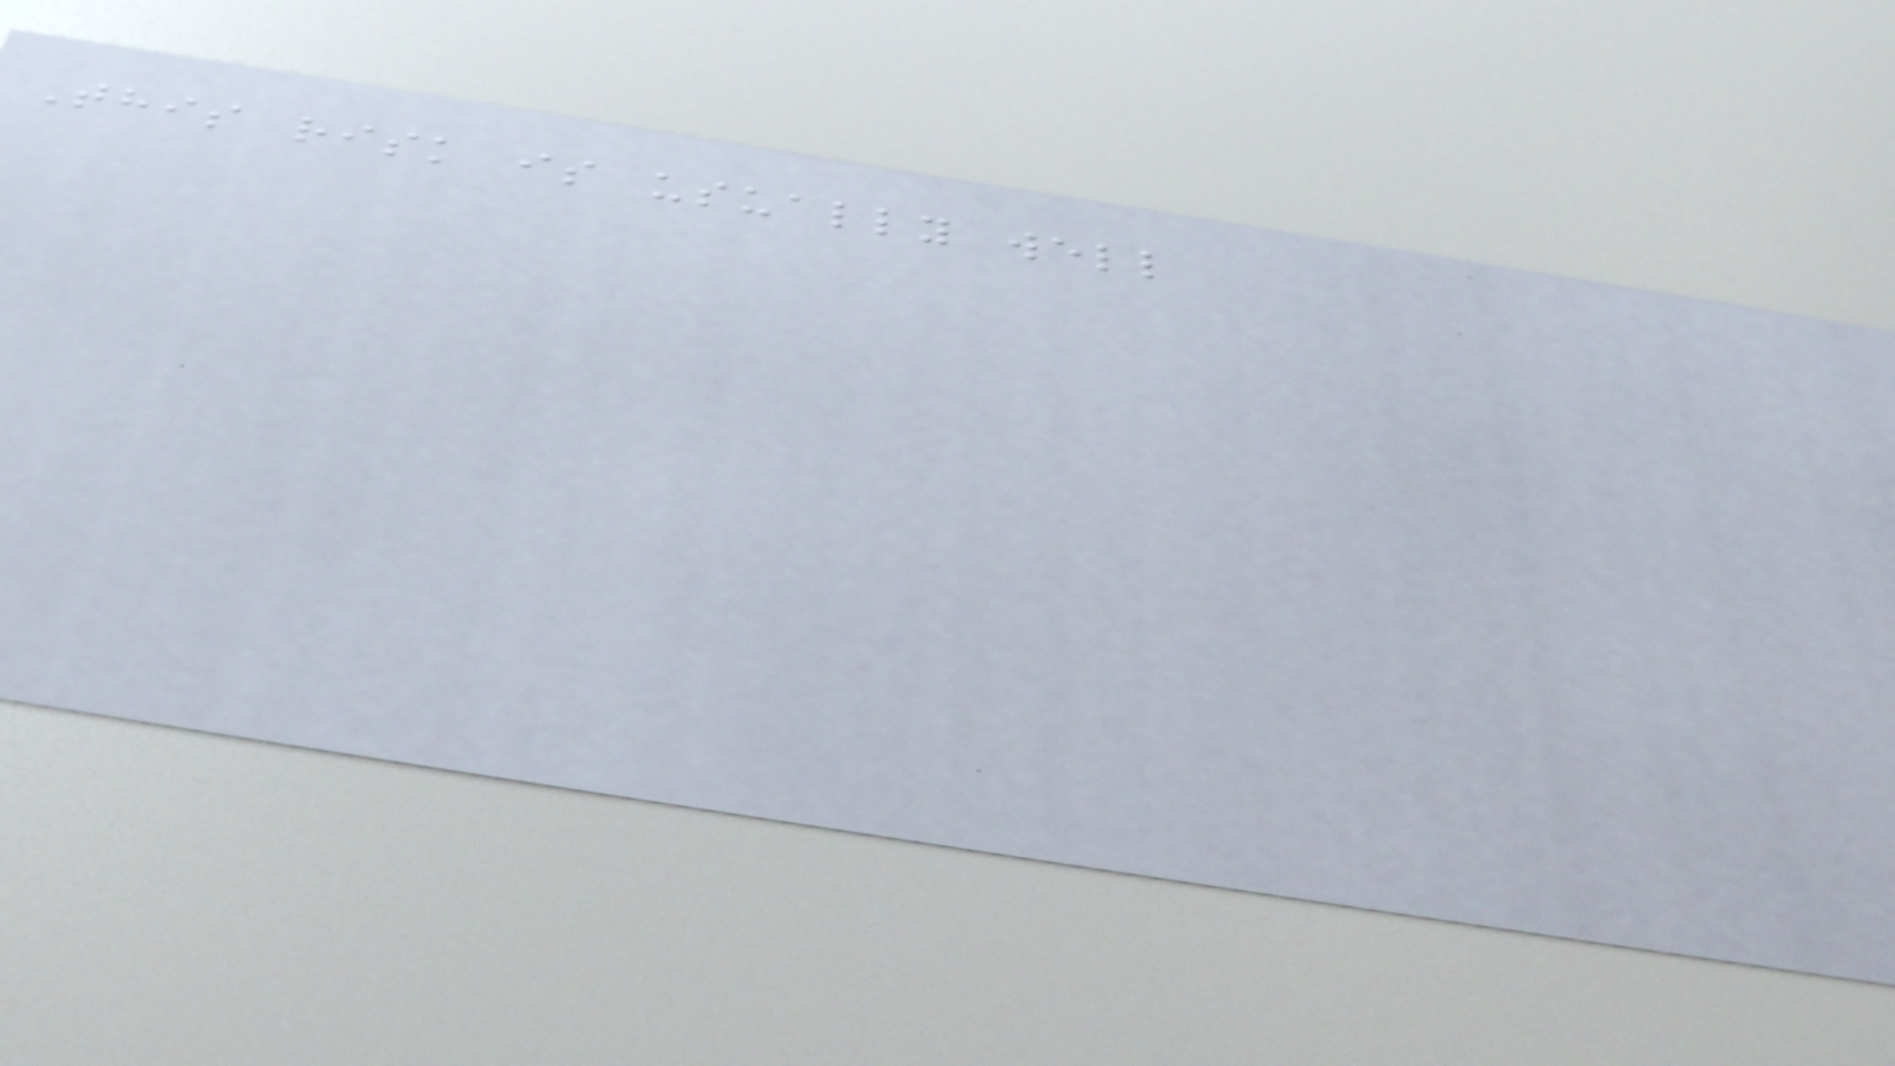This risk is usually well
